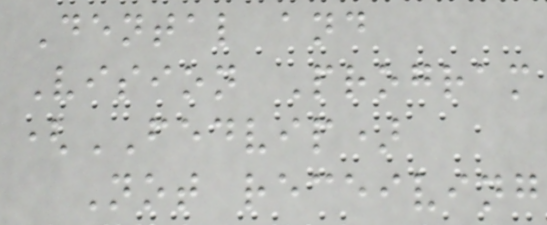Dental and
Vision Program
(FEDVIP)
Not receiving
